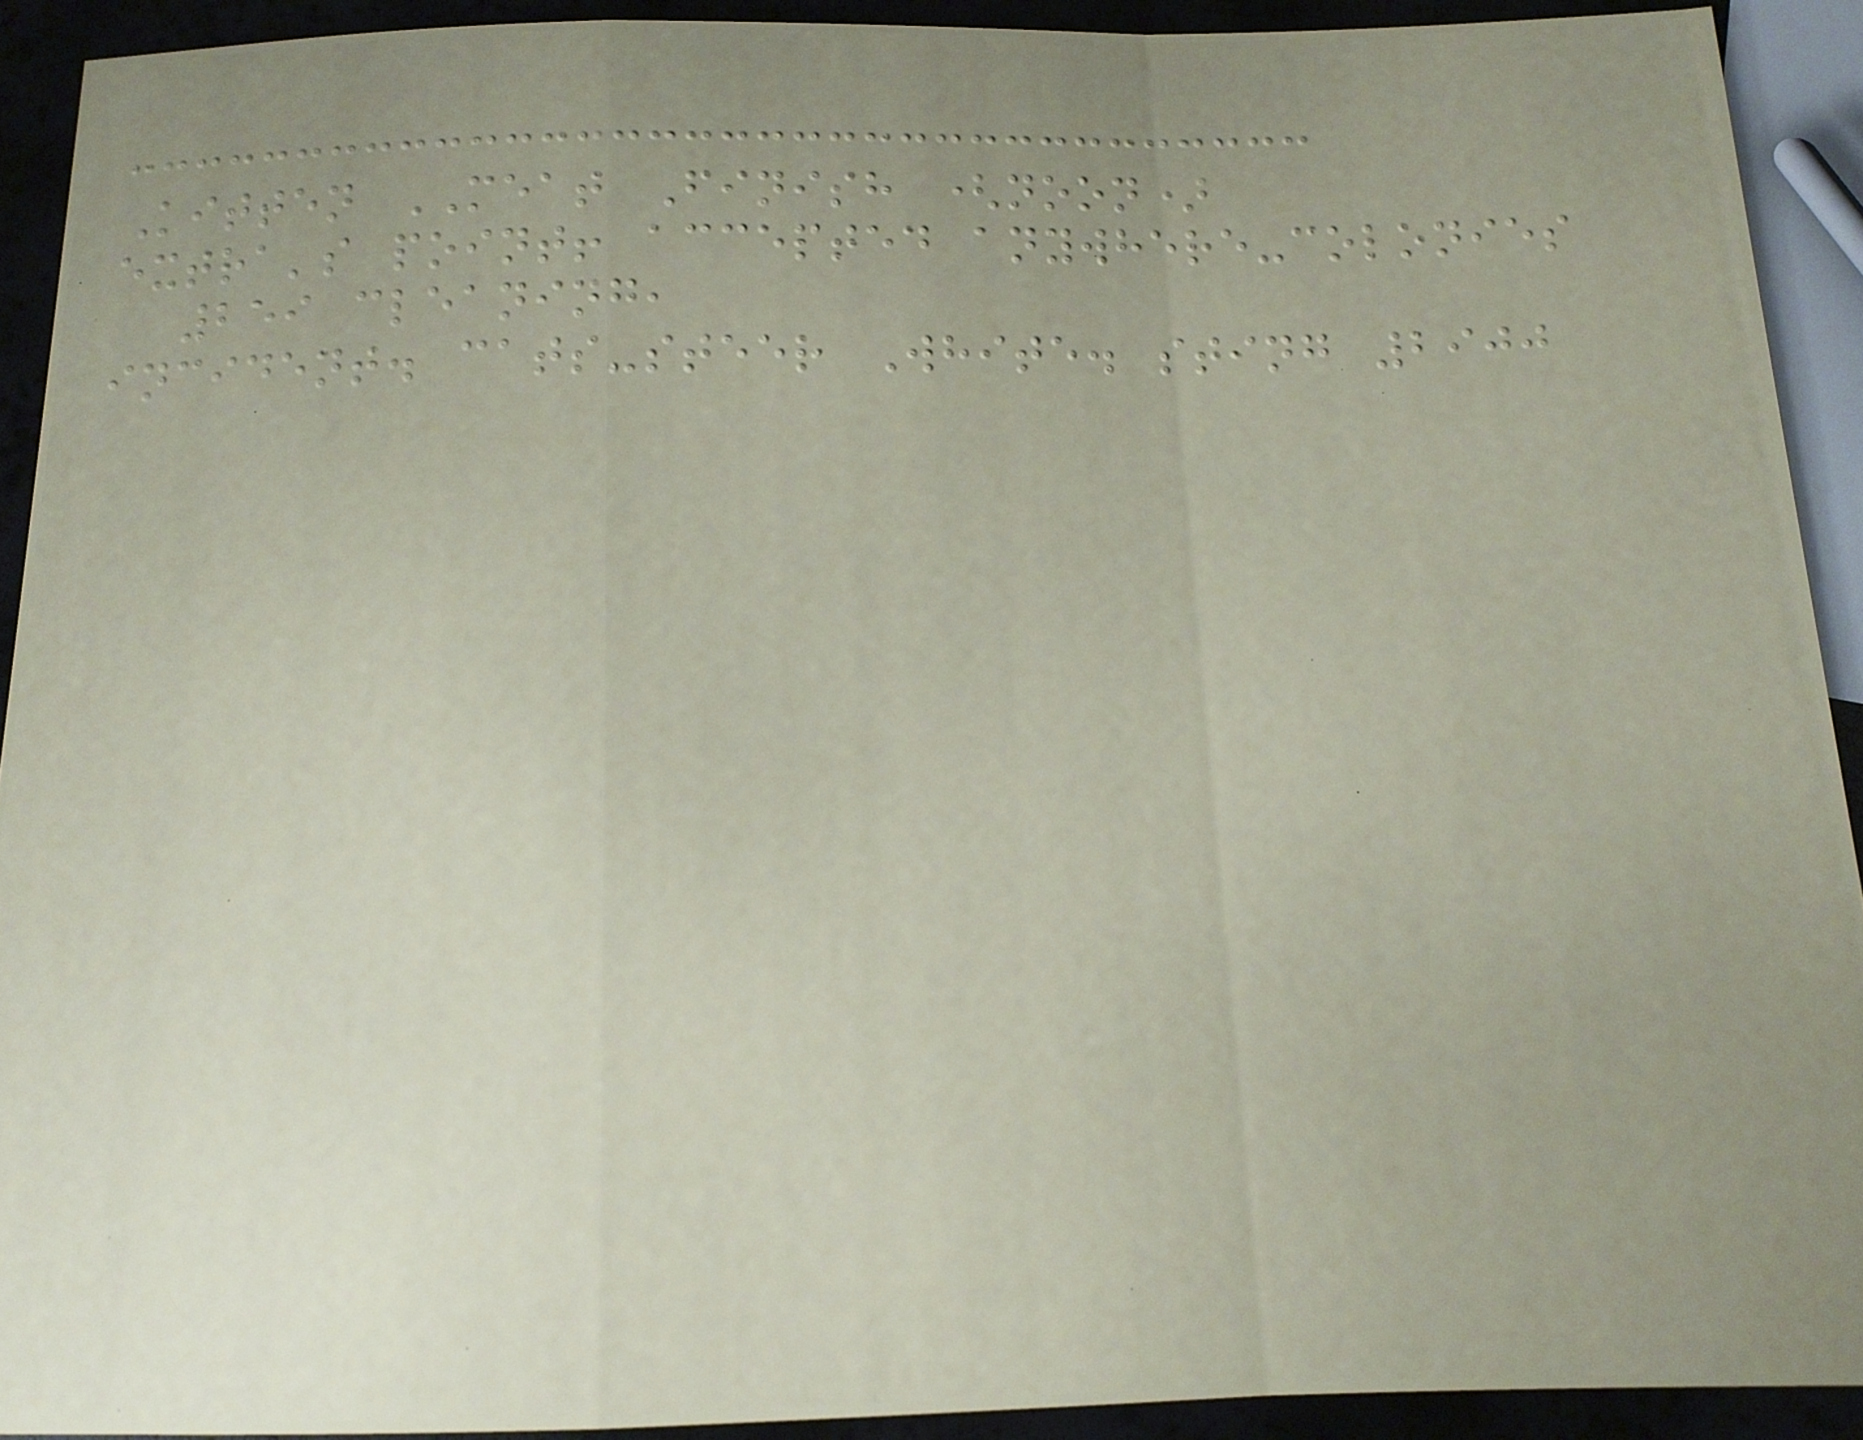Kitten MEAT Finish (noon)
extra's point! accepted anywhere-colonies
259 cleaning,
incident. cats-steer White. sting 2900
